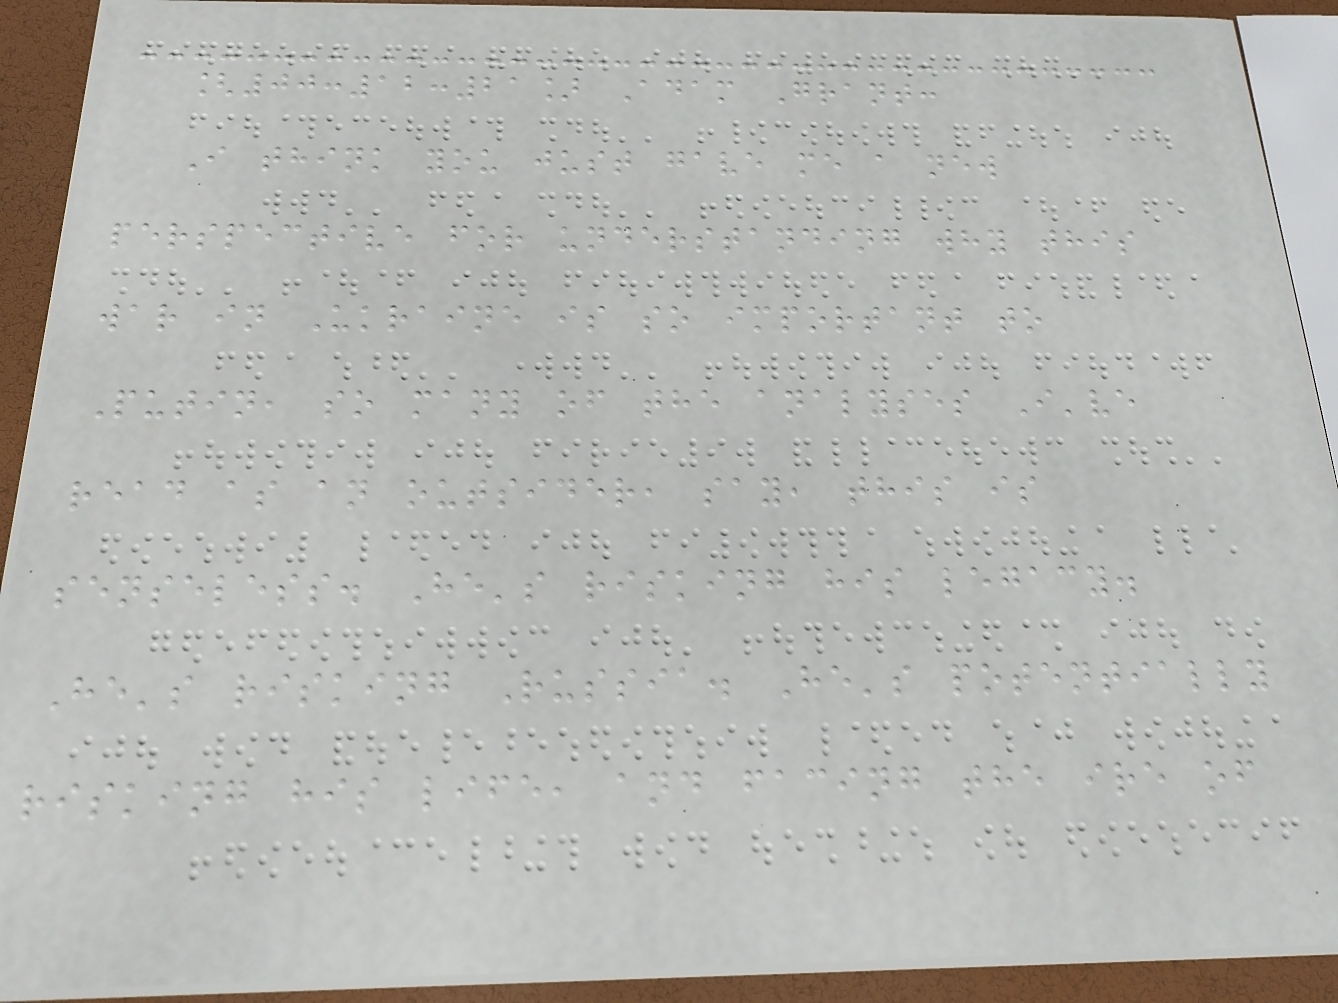[00:12:21] Adam Grant:
I think you just gave me a new
perspective for understanding why this
war in Ukraine is so important to
Putin, so many of the analyses I've
read as an outsider, say, this is
senseless. He's risking his legacy.
He's risking Russia. He's potentially
risking his life, and facing the ire of
